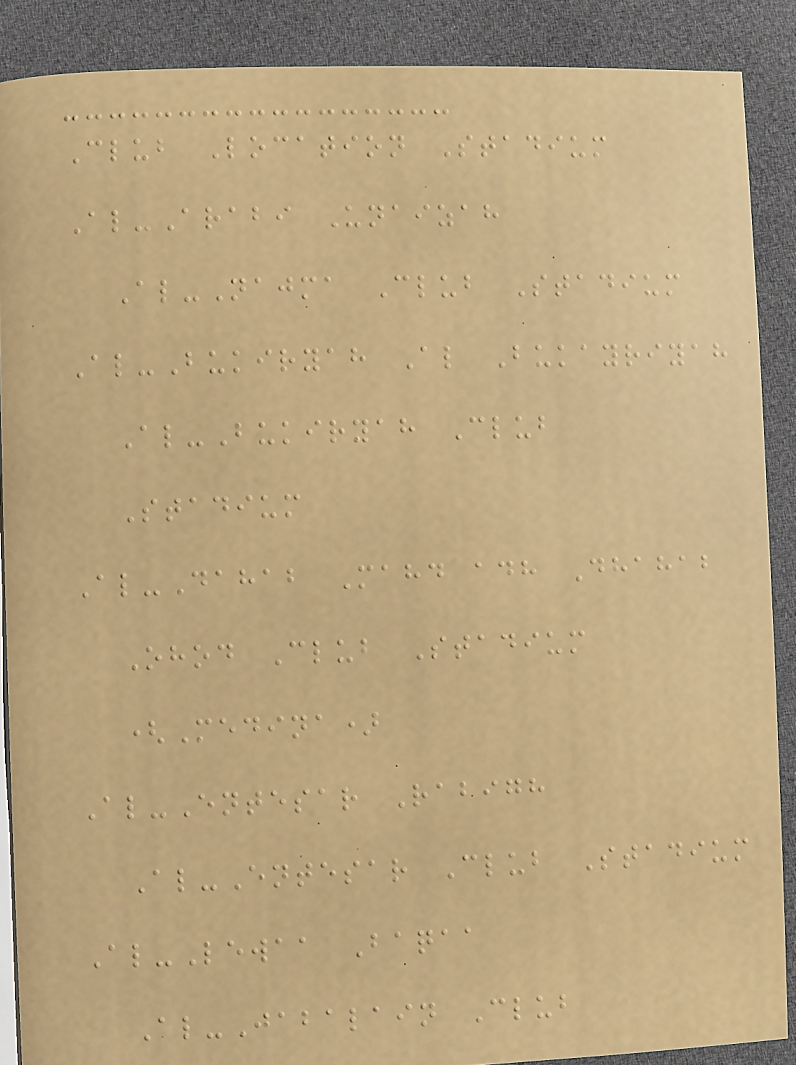Club Location Stadium
Al-Arabi Unaizah
Al-Najma Club Stadium
Al-Bukiryah Al Bukayriyah
Al-Bukiryah Club
Stadium
Al-Dahab Mahd adh Dhahab
Ohod Club Stadium
(Medina)
Al-Entesar Rabigh
Al-Entesar Club Stadium
Al-Lewaa Baqaa
Al-Jabalain Club
